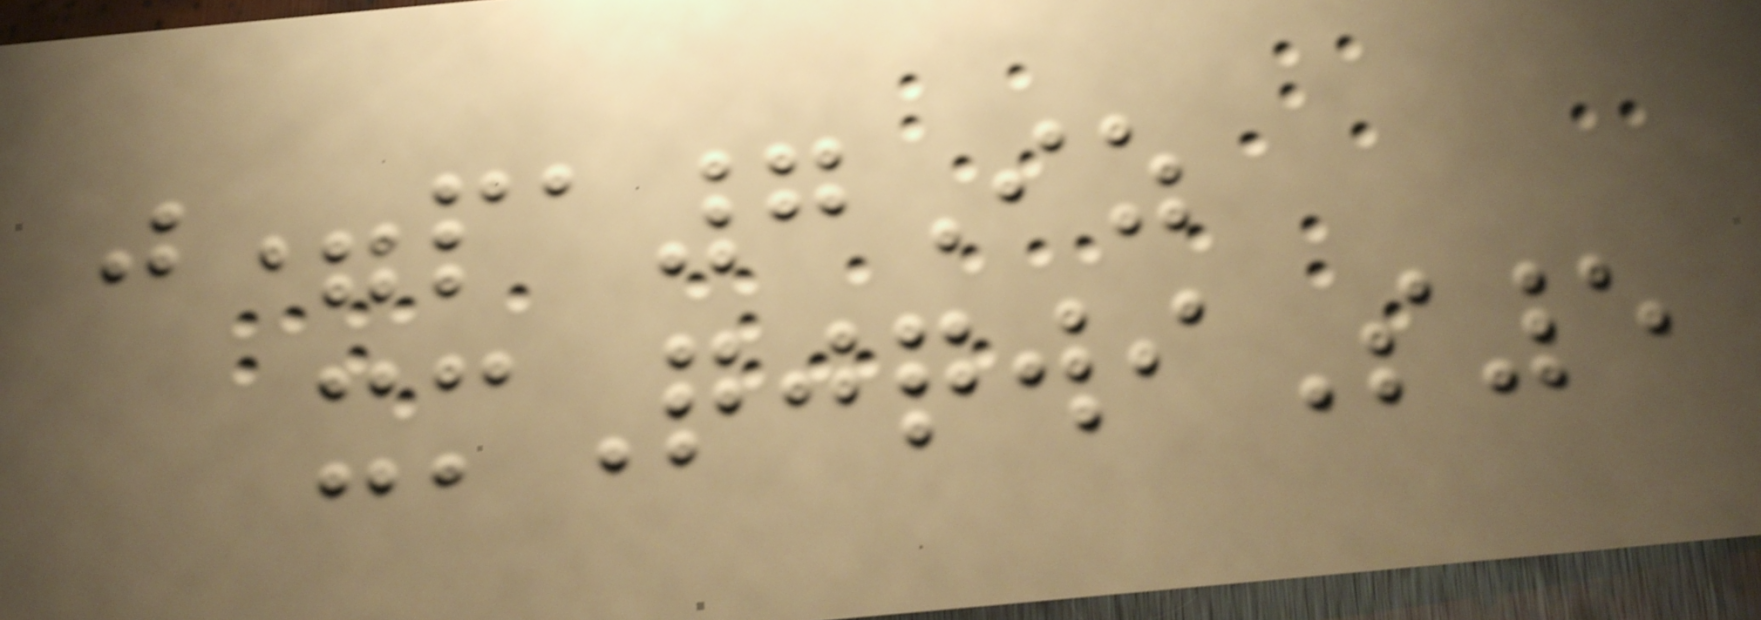j=pa7Iz
xmQjqwiS5
